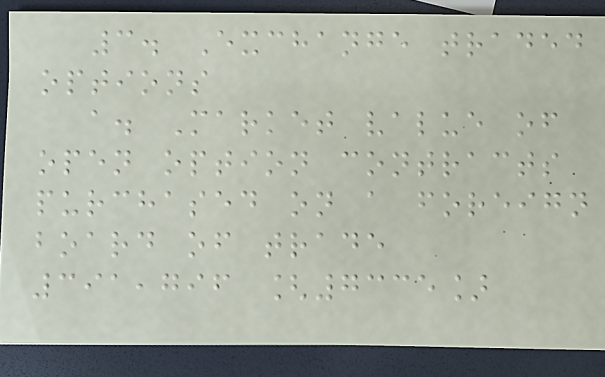3. Exchange traded
options
a. Market value of
open option contracts
purchased on a foreign
board of trade
391,796 [7335]
